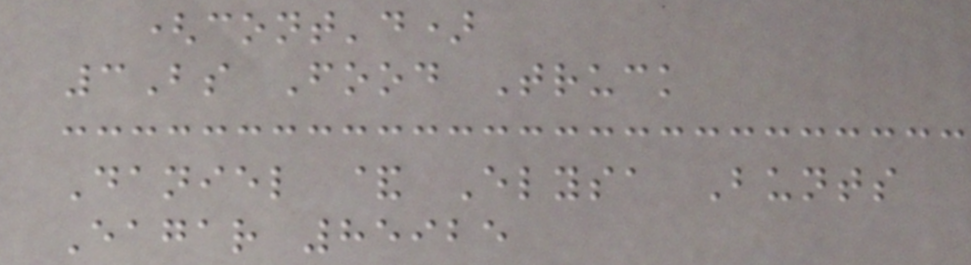(cont'd)
3Bs Food Truck
Daniel & Elysa Bunts
Eagar 85925
